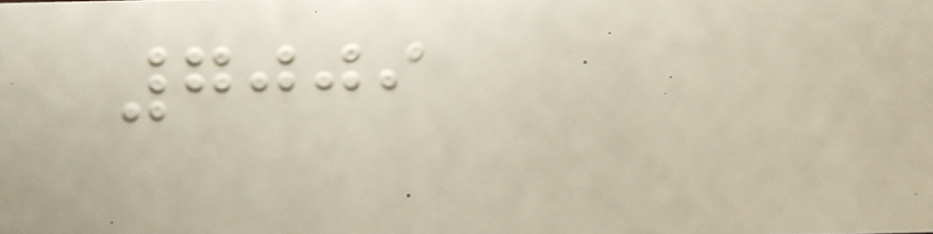7009
